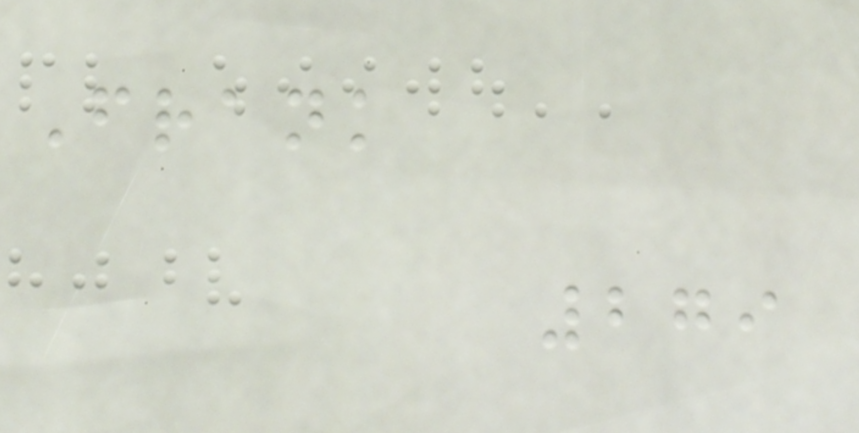Frank
279
